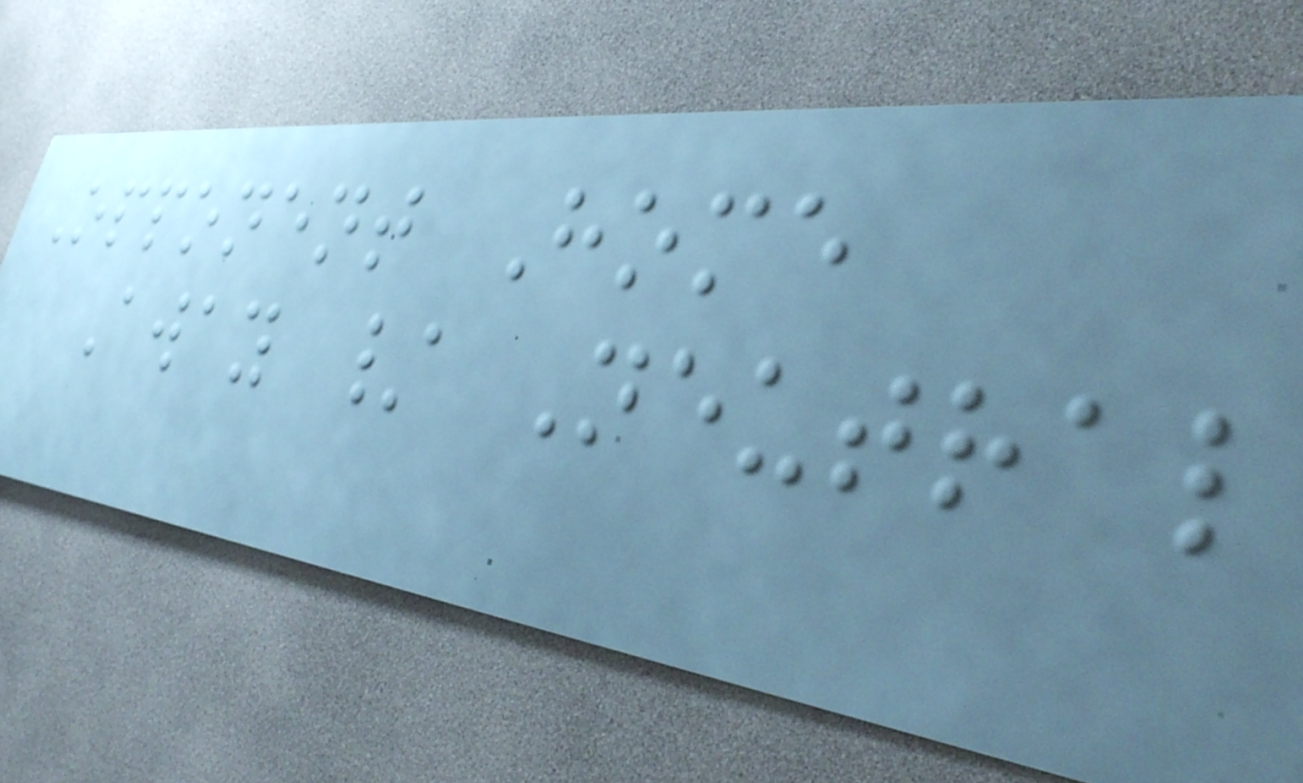Opponent Home
Away / Neutral
